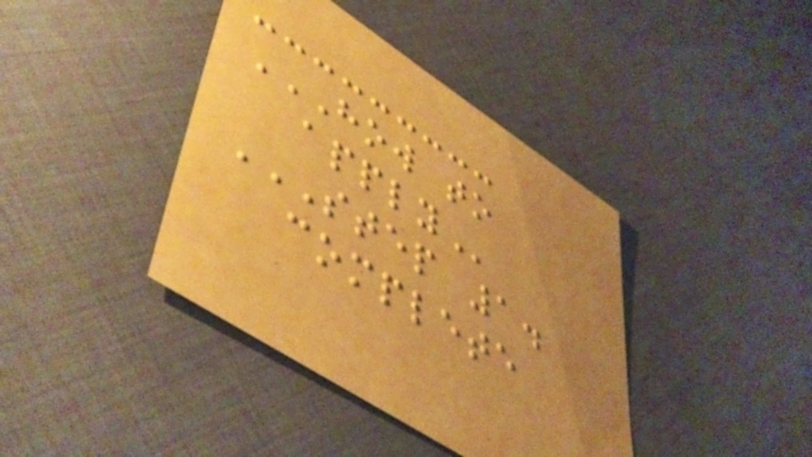HOW TO
APPLY
STEP 1.
COMPLETE
